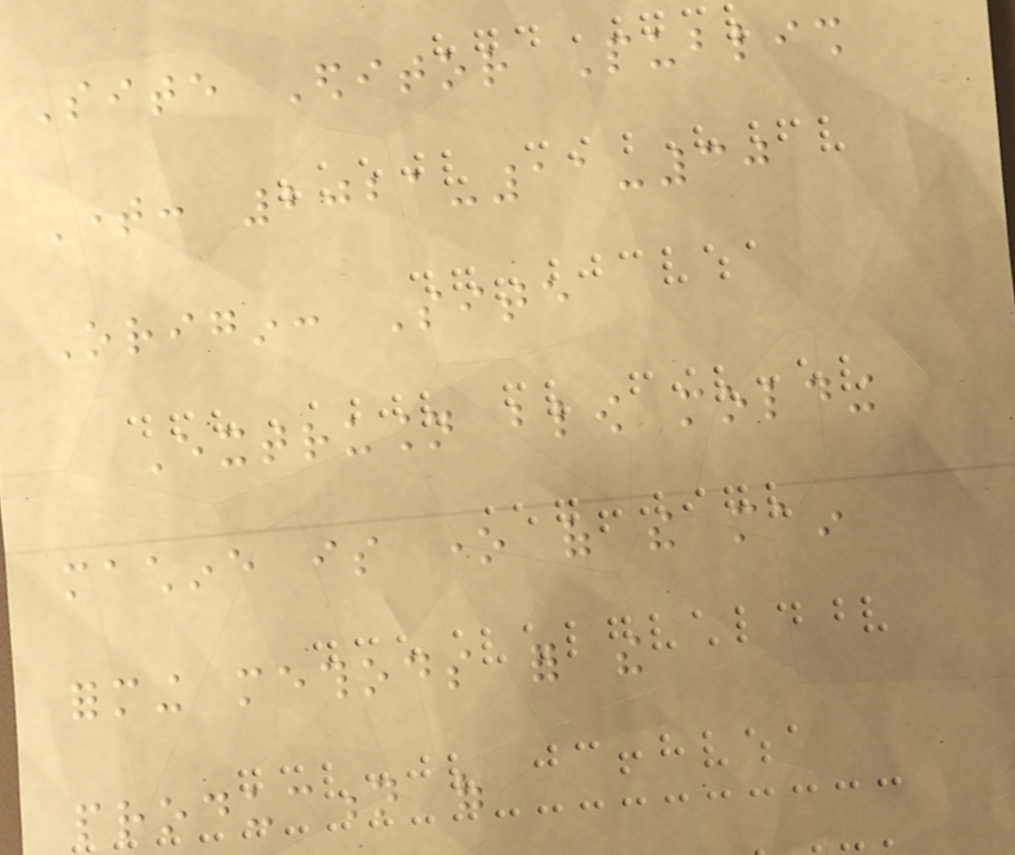Site Editor Publish
Time: 2021-11-30
Origin: Site
Extrusion blow molding
machine is one of the main
forming methods for the
production of
